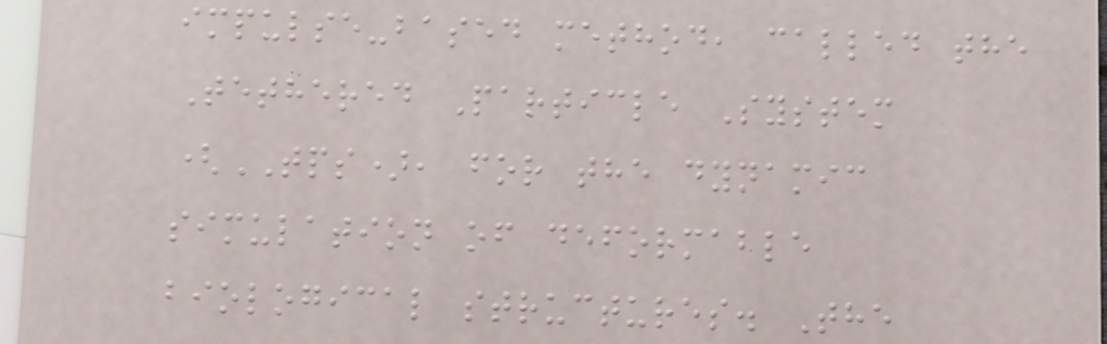impulse-based method, called the
Tethered Particle System
(TPS), for the dynamic
simulation of deformable
biological structures. The
